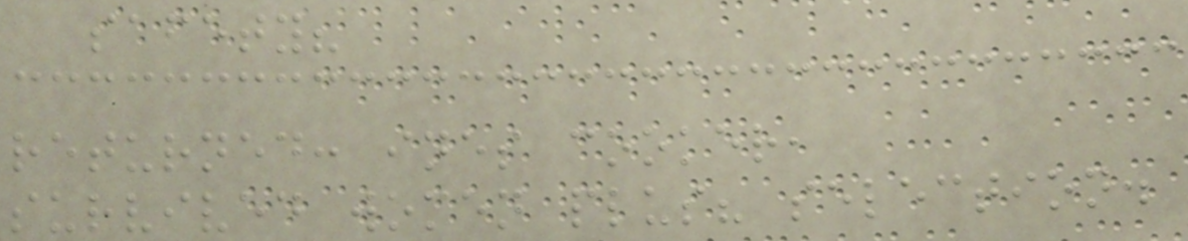safety?
returned: ines cooker,
survived women plus? selection.
